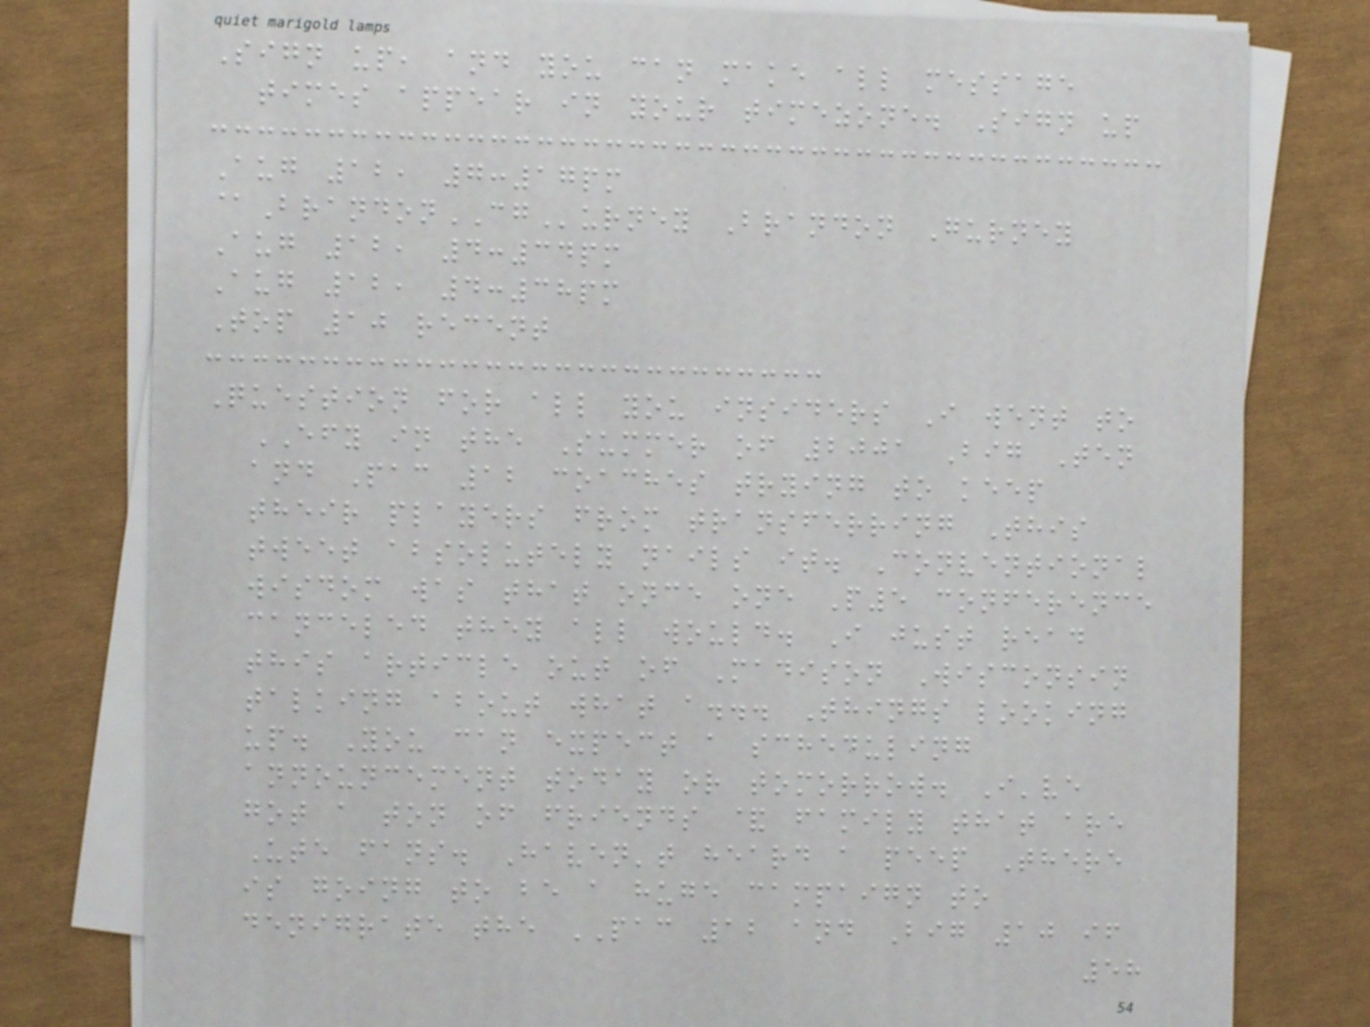Sign up, and you can make all message
times appear in your timezone. Sign up
Aug 12, 7:17pm
@BrandonCGurney Brandon Gurney
Aug 12, 4:34pm
Aug 12, 4:38pm
Top 10 recent
Question for all you insiders I went to
EFY in the Summer of 2001 Big Ten
and Pac 12 coaches trying to keep
their players from transferring This
tweet absolutely nails it. Conventional
wisdom was that once one P5 conference
canceled they all would. I just read
this article out of Madison Wisconsin
talking about what a... Things looking
up. You can expect a scheduling
announcement today or tomorrow. I've
got a ton of friends & family that are
Ute fans. Haven't heard a peep There
is going to be a huge campaign to
denigrate the PAC 12 and Big 10 if
58
